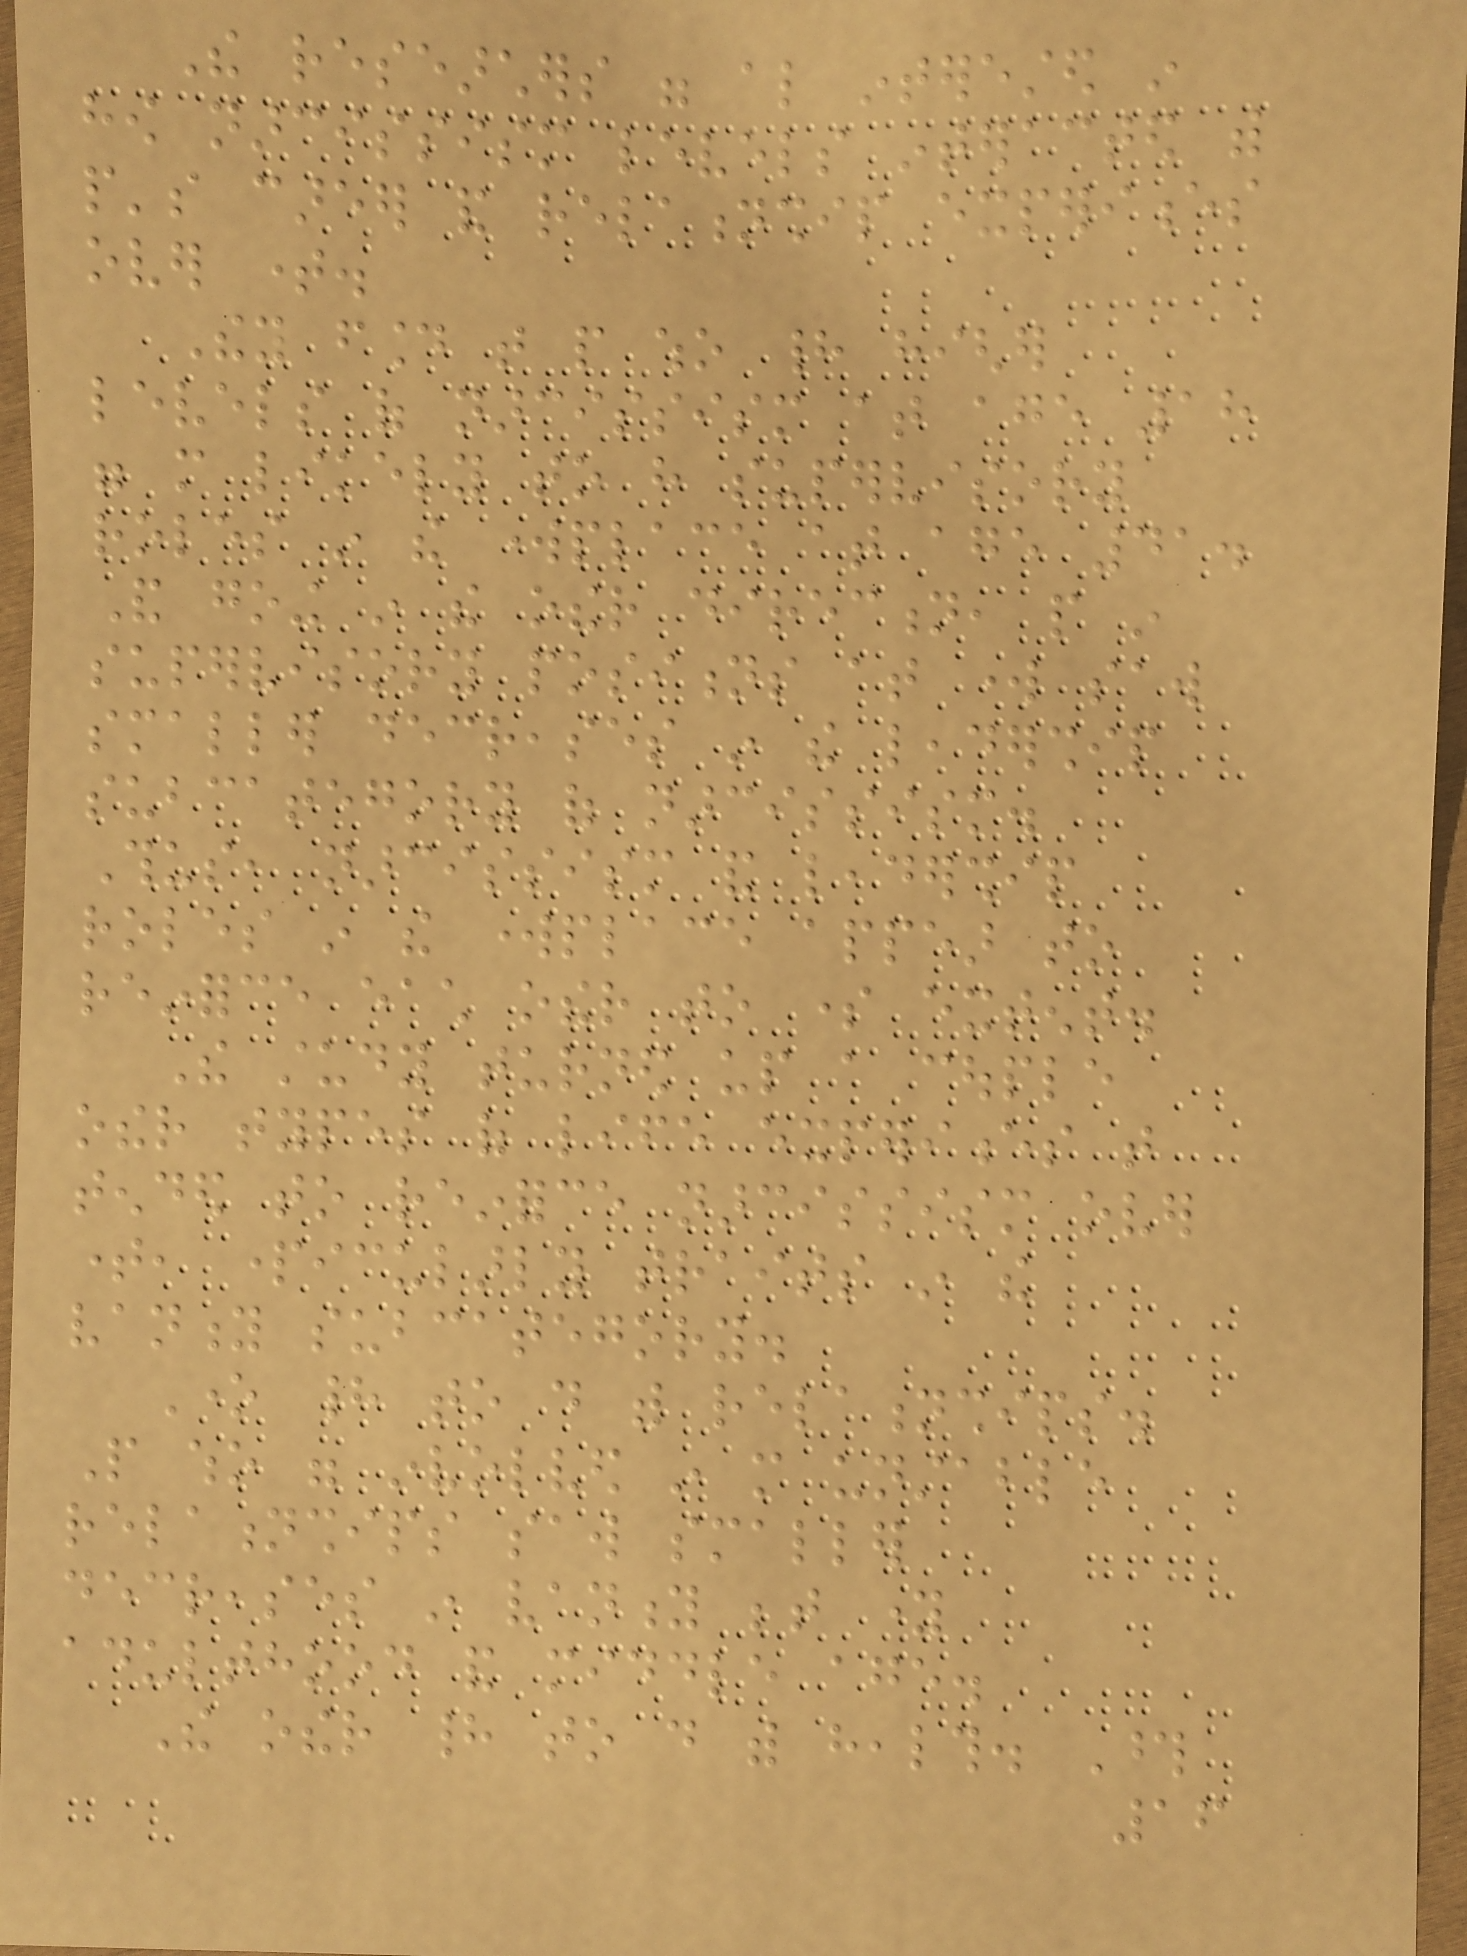The researchers were also interested in
how narcissism levels interacted with
people's career and relationship experiences
over time.
They found that people who had higher
levels of narcissism at age 18
were more likely to have supervisory
roles in the workplace at age 41.
And going in the other direction, people in
supervisory positions at work saw
smaller decreases in the leadership
subcategory of narcissism.
Thus, narcissism and leadership
roles in the workplace appear to
reinforce each other to some extent.
The study turned up a couple
other types of life experiences that
tended to reinforce narcissism over
time, particularly traits in the
vanity subcategory.
One had to do with relationships.
People who were involved in more unstable
relationships saw smaller
decreases in vanity between young
adulthood and middle age.
The other had to do with health. Those
16
